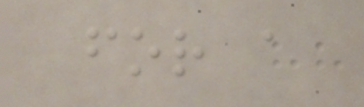for a
